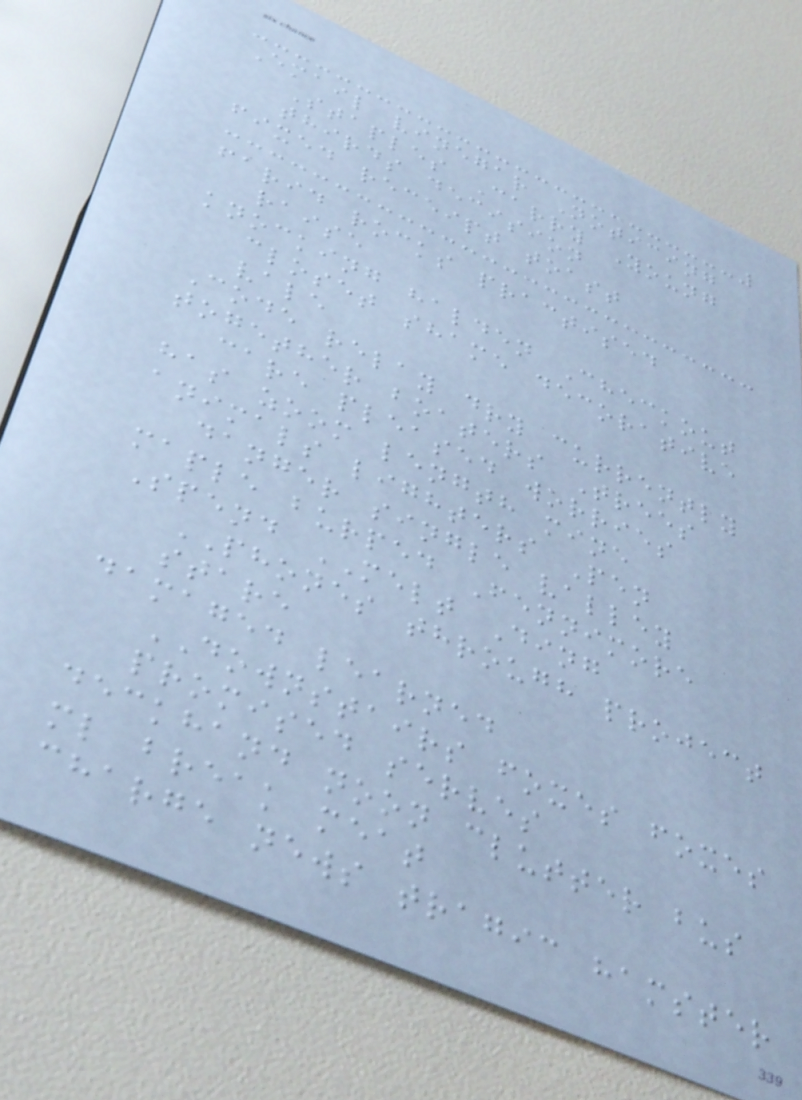Email vinegar Noticing
Staples Carry Young
thirds decision
fixed receipt toast
farid rocks practised
raise
knocking halden Checkout
closet shame decorative
vale
Code relay dry currently
together boaters Trees
care pleased worries
has zoom length mine
animals lighters Pen
danger single valley
maple burped Fennimore
Spend MELT Ding
PHONES through project
stare
damaged learned
DOWNSTAIRS foxes foxes
promised serves
deckhand noon clutter bus
ml break meat
charge news tragic hamster
